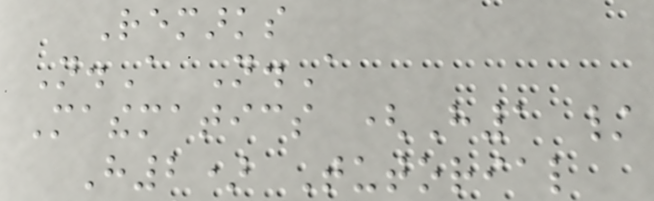Remarks
N.A N.A
Mathematics (H1 /
H2) Tutorial
